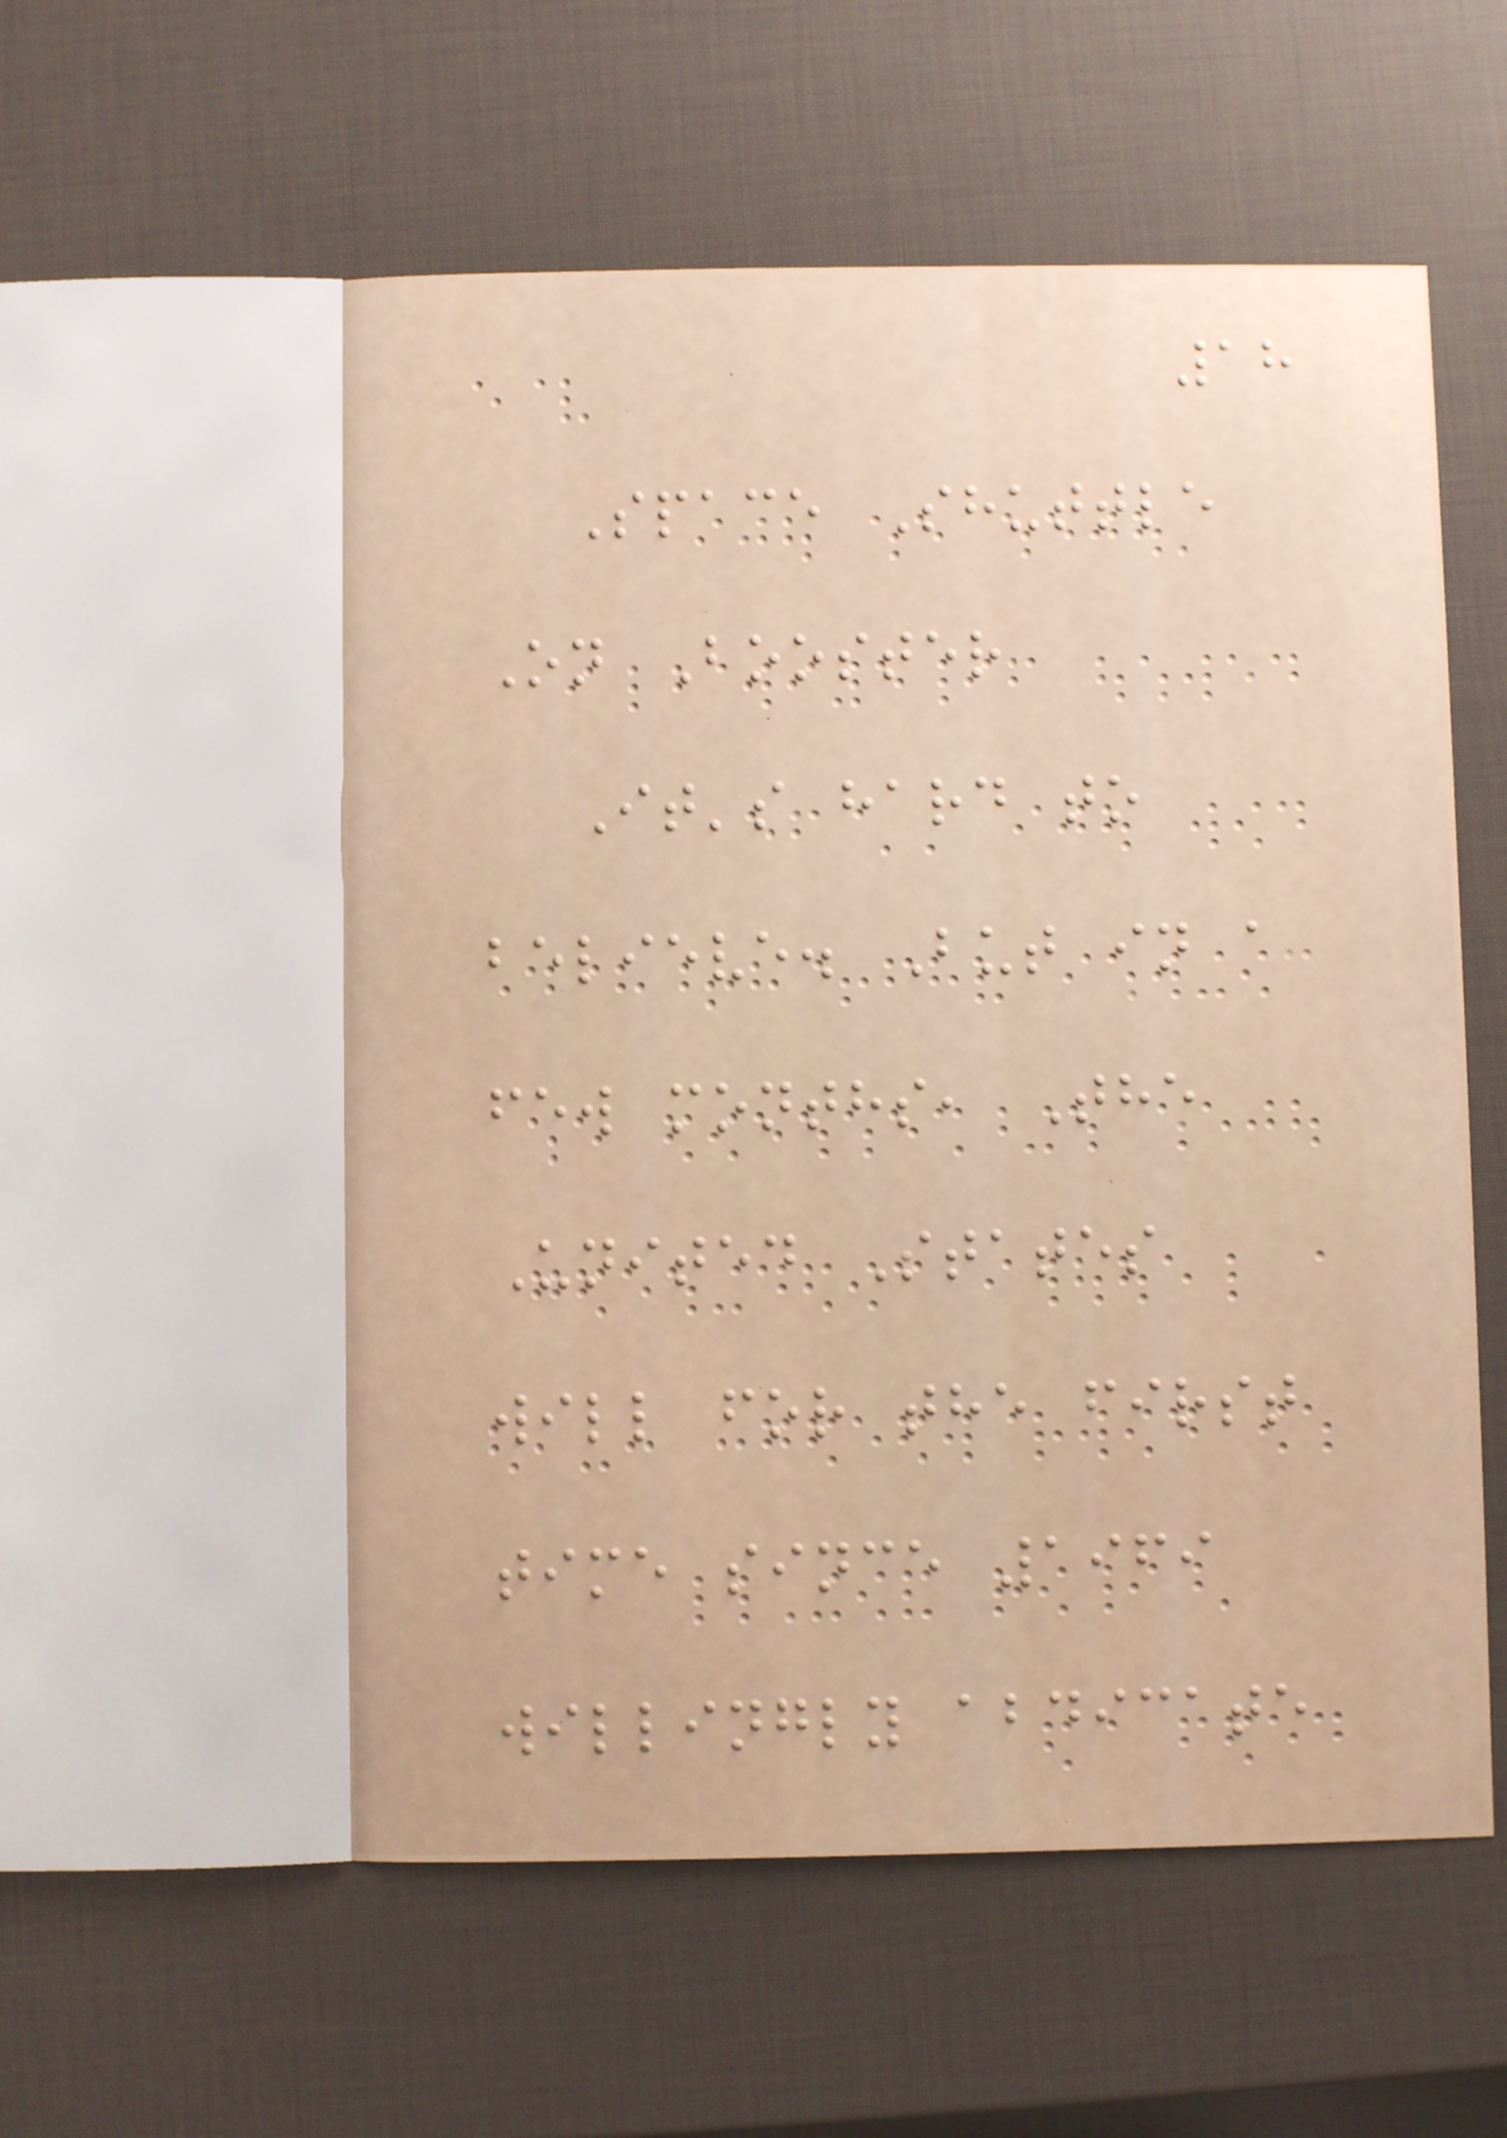18
Space Shuttle
On Booster
It's hard to
believe. But in a
few months, The
United States
will for the first
time since 1969
willingly abdicate
